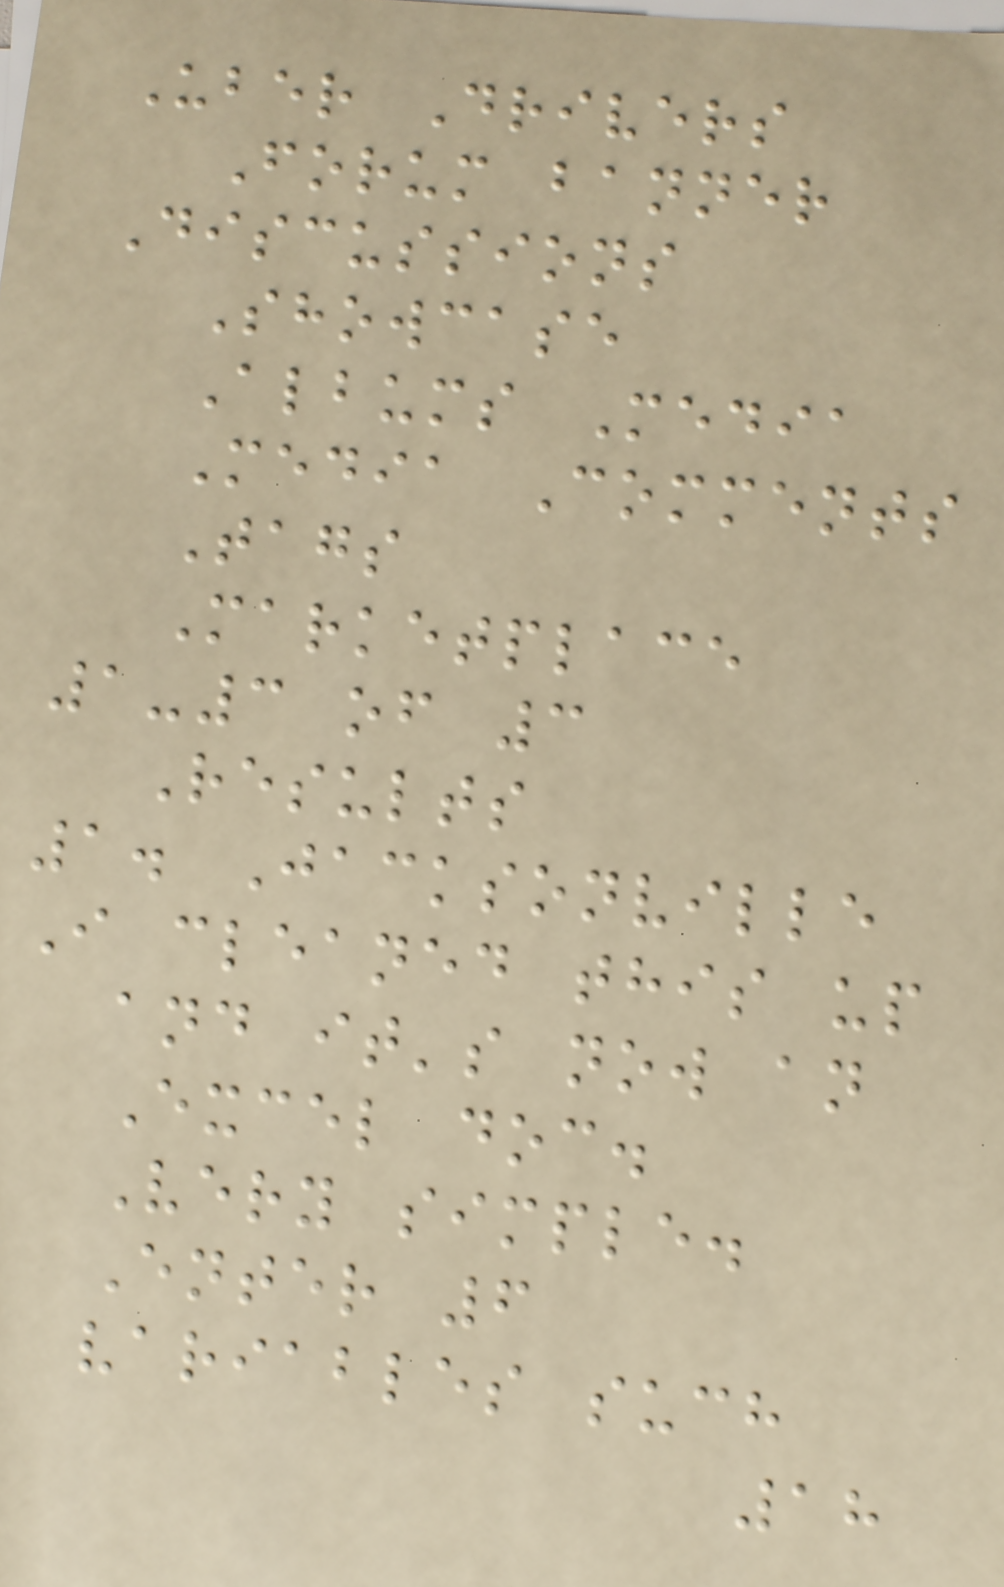Uber Drivers
Forum banner
Discussions
Showcase
Albums Media
Media Comments
Tags
Marketplace
1-3 of 3
Results
1. Jacksonville
I cleaned this up
and it's now an
Excel doc.
Very simple.
Enter 6
variables such
18
